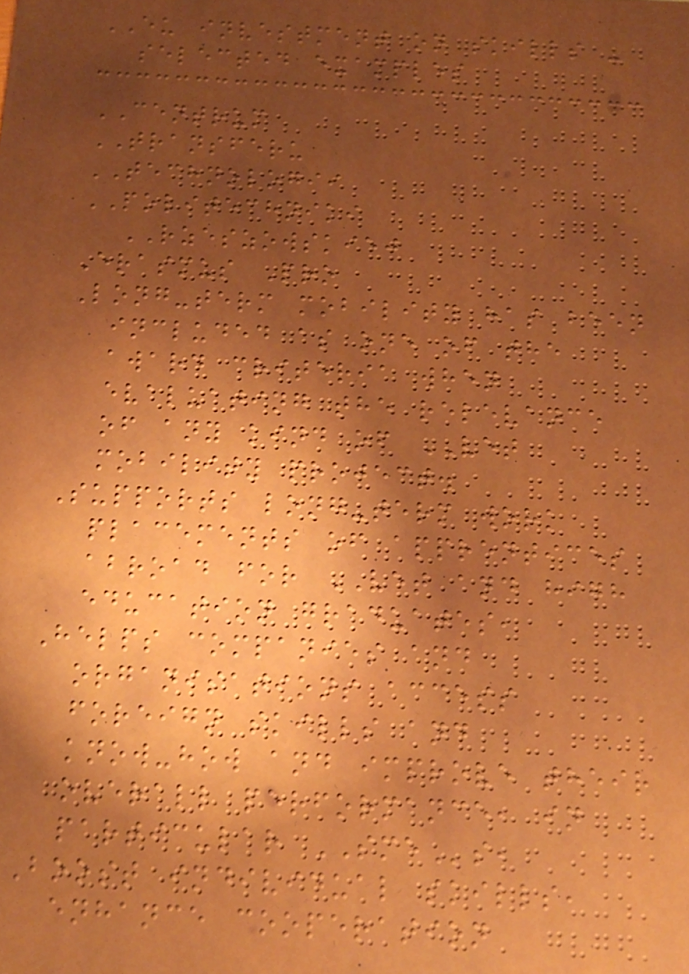EU investment on skills -
selected examples
CENTRUM
TRANSFERU
TECHNOLOGII
POLITECHNIKI
RZESZOWSKIEJ
Erasmus Pro
Long-term mobility has been
included as one of the
award criteria when
evaluating the relevance
of any kind of VET
mobility project.
Supports long-term work
placements of apprentices
abroad for VET and high
education graduates,
Helps companies and
organisations access
foreign skills and
know-how and improve their
overall performance, in
particular SMEs,
Boost individual skills,
enhance cooperation
